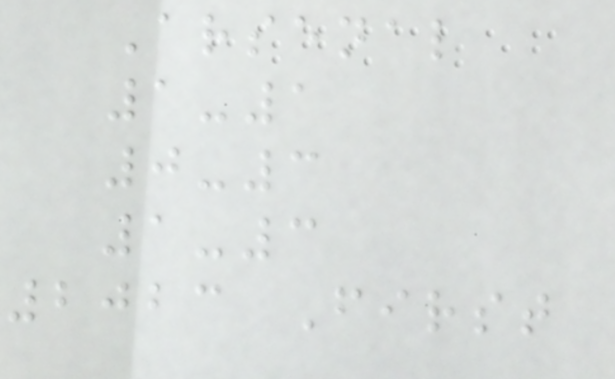Arsenal
1-1
0-3
1-3
2023 First
